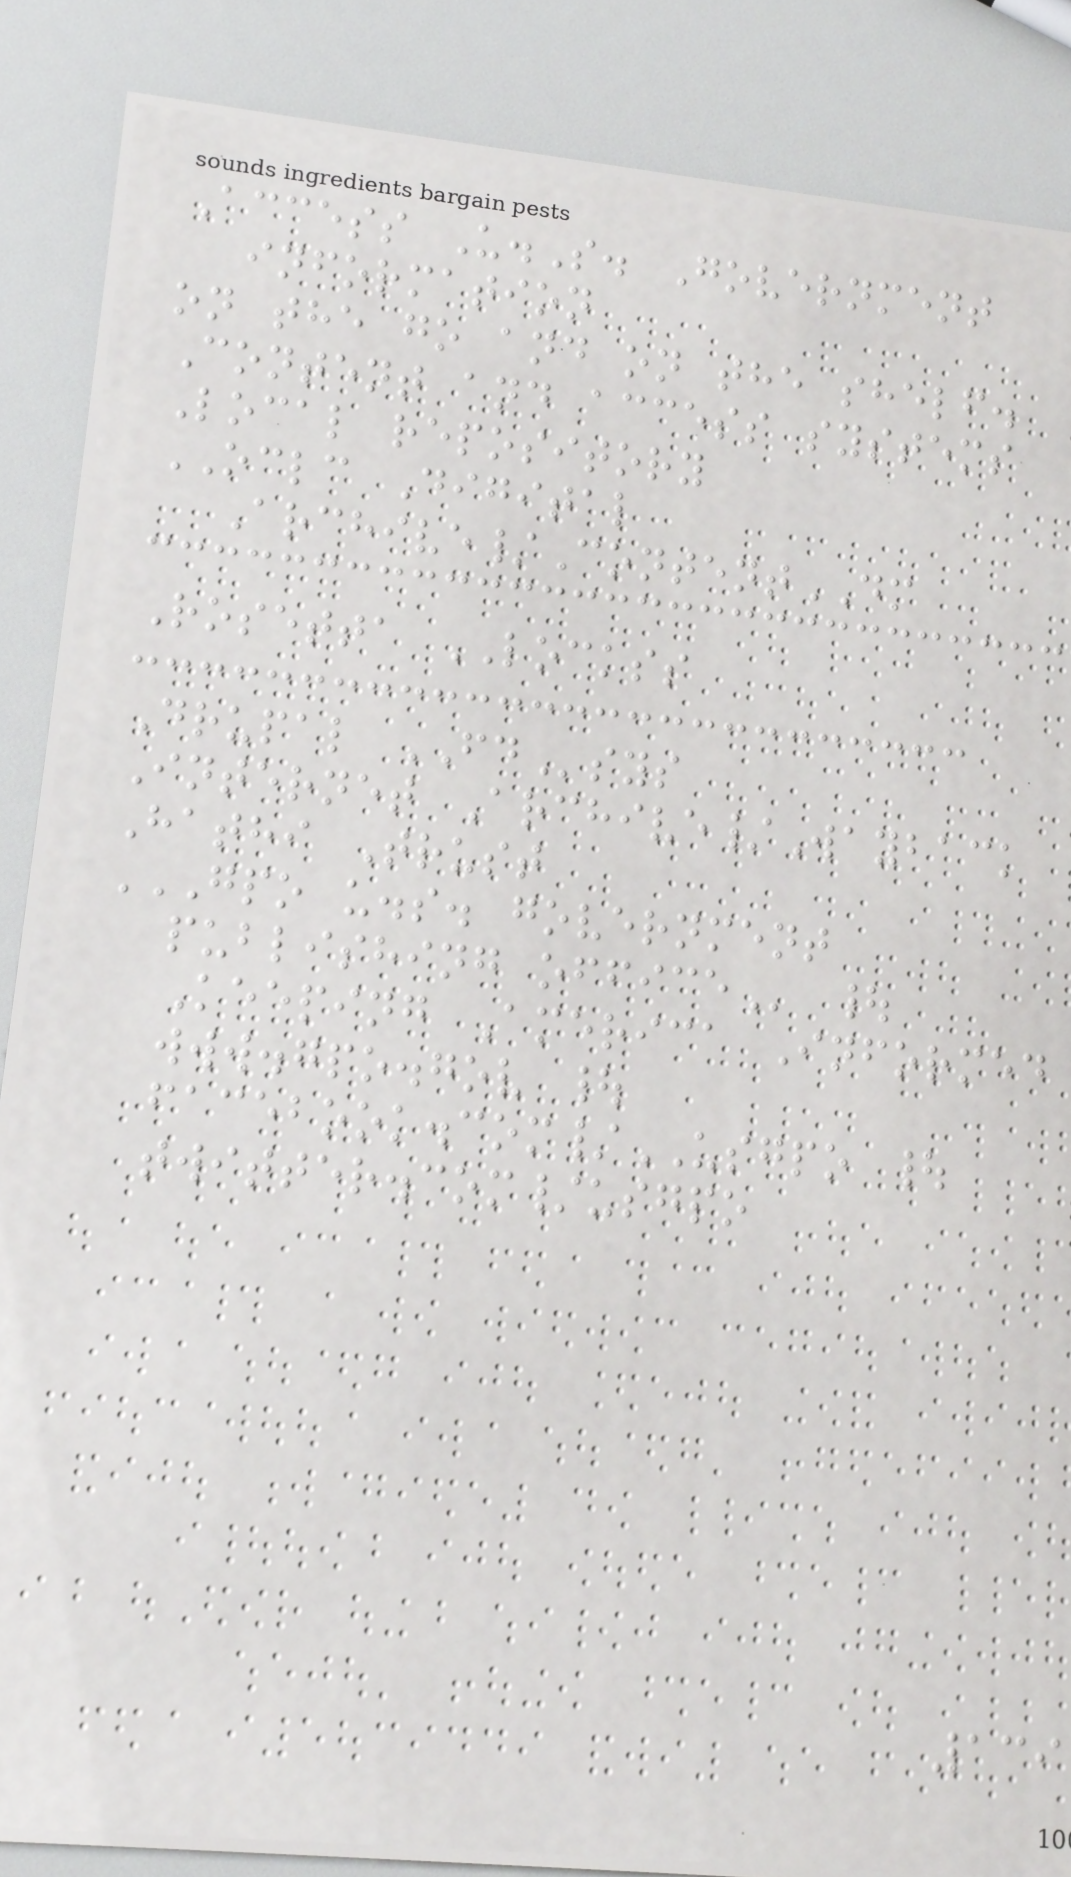Access U.S. Government
information
on the go and on the shelf.
Content and access systems
Local repository
OCLC Digital
Archive/ContentDM
Rosetta LOCKSS
Drupal FDsys
Internet Archive/Wayback
Hathi Trust
GPO U.S. GOVERNMENT
PUBLISHING OFFICE |
Keeping America Informed
www.gpo.gov |
facebook.com/USGPO |
twitter.com/usgpo
139
